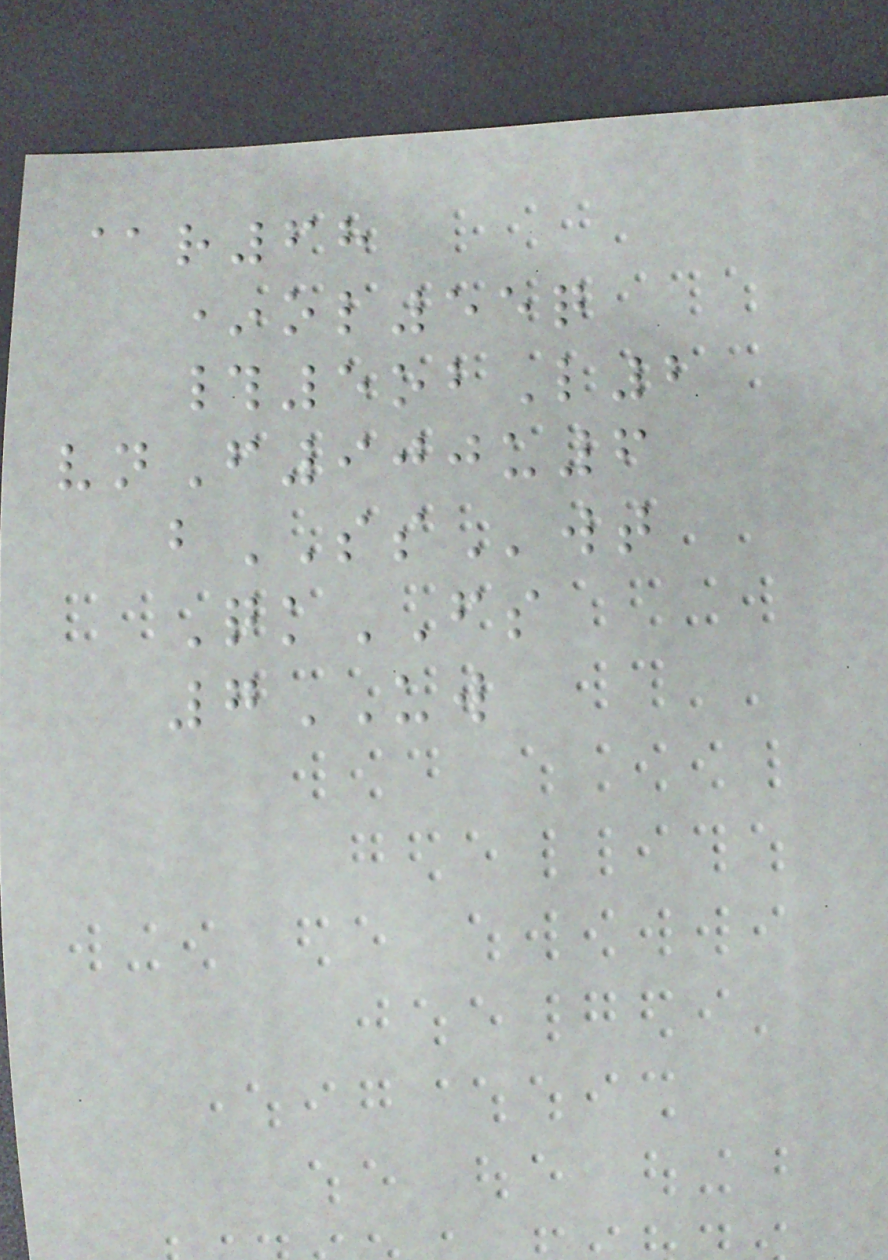@r68
*ol55q
#5obL2
vnF900u6
bSSwt
QkFS
7UW
